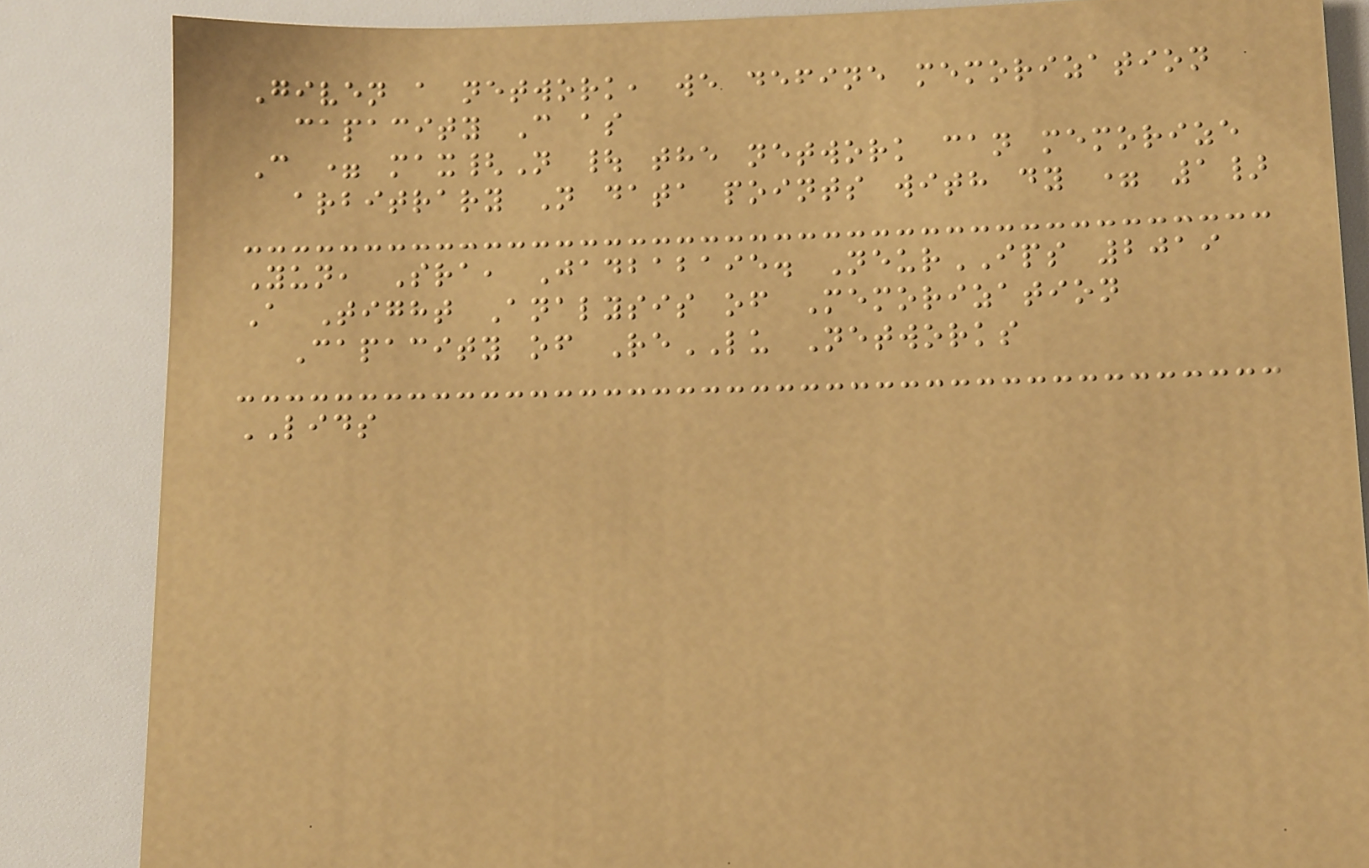Given a network, we define memorization
capacity C as
C = max{N | the network can memorize
arbitrary N data points with dy = 1}
Yun, Sra, Jadbabaie. NeurIPS 2019
A Tight Analysis of Memorization
Capacity of ReLU Networks
LIDS
